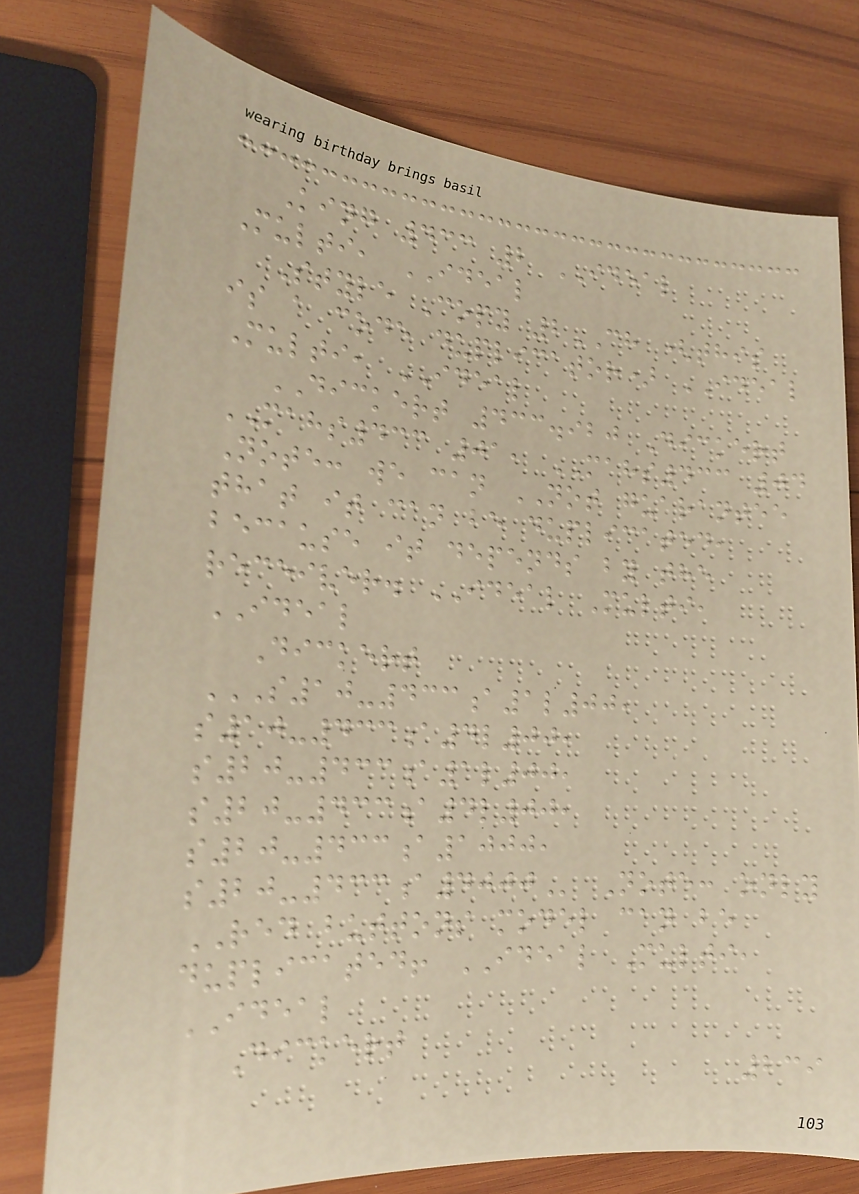King 433 2 IDEAL
Multi, IDEAL
Style Copy 2CH (this
is a code duplicator) IDEAL
Multi, IDEAL
DICKERT 433.920 Dickert
MAHS433 01, MAHS433 04
Note: we can NOT guarantee
that it can be duplicated,
because it depends by the
receiver. IDEAL Multi,
IDEAL
Dickert
S10-433A1L00,
S10-433A4L00,
S20-433A1L00,
S20-433A4L00,
S20-433A1000,
S20-433A4000 Note: only
RED buttons model can be
duplicated! IDEAL Multi,
IDEAL
Dickert
239
